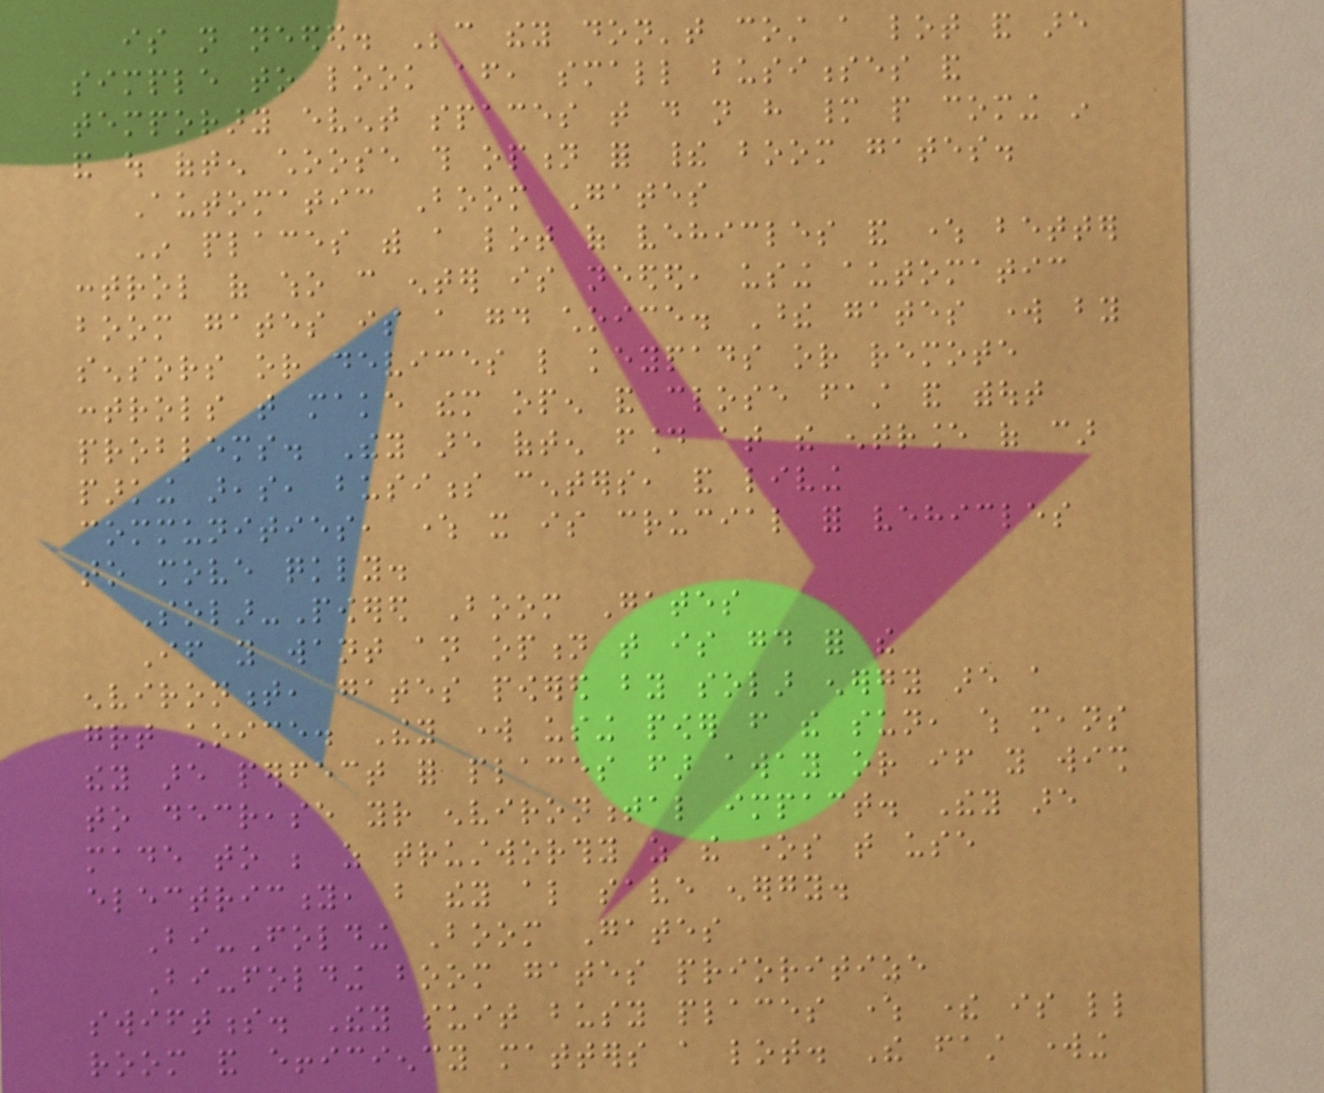is not needed. Because they don't cost a lot and are
simple to look after, small businesses and
temporary event spaces that do not have many people coming in
and out often choose this option for their boom gates.
Automatic Boom Gates
In places with a lot of vehicles and where better
control of who can enter is needed, using automatic
boom gates is a good choice. These gates work by
sensors or devices like keypads or remote
controls that make them open and close fast and without
problems. They are often found at the entrance of car
parking areas, business centers, and living
communities, where it is crucial for vehicles
to move quickly.
Solar-Powered Boom Gates
If you want an option that is good for the
environment, gates powered by solar energy are a
great choice. They work using power from the sun, which means
they are perfect for places far away or if you wish
to decrease your environmental impact. They are
made to be as trustworthy as the ones that use
electricity, but they also save energy.
Bi-Folding Boom Gates
Bi-folding boom gates prioritize
swiftness. They suit busy places where there is little
room and efficiency matters a lot. The fast working
